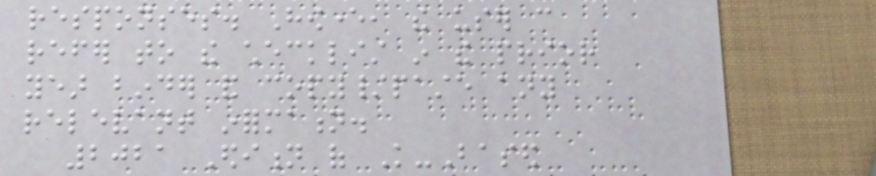responses. However, the user can
refer to the checklist in the prior
year binder and copy/paste any
relevant information.
2021 Edition of Knowledge-Based
